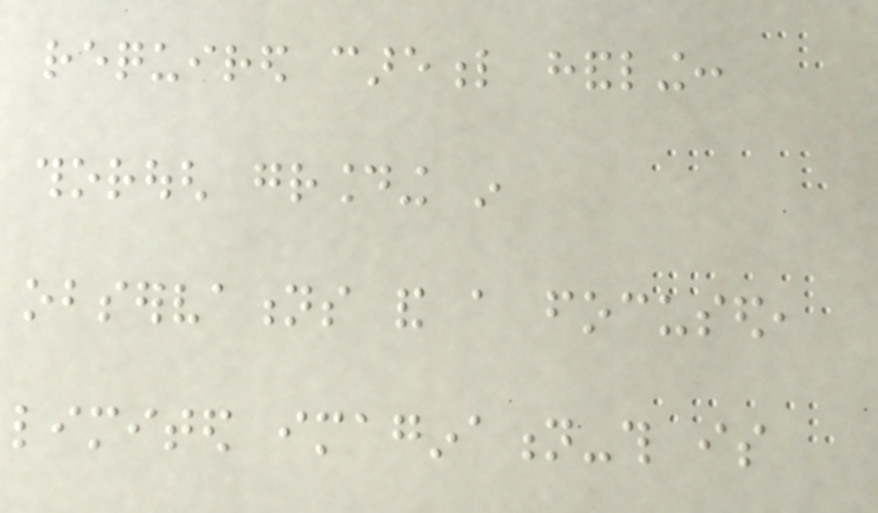required careful handling:
thorough grounding in
observations and a focused,
limited imagination-this is
